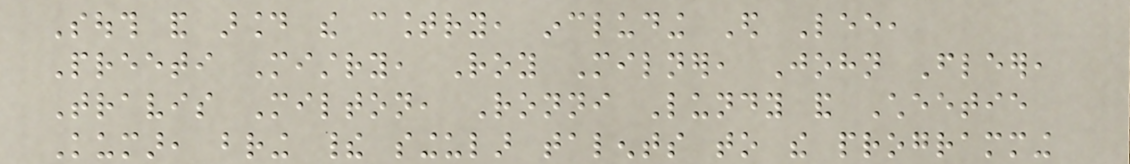South and around the country, including Ed Lee,
Preeti Mistry, Roy Milner, John Fleer,
Travis Milton, Ronni Lundy and Cheetie
Kumar, bring their singular talents to the programming
